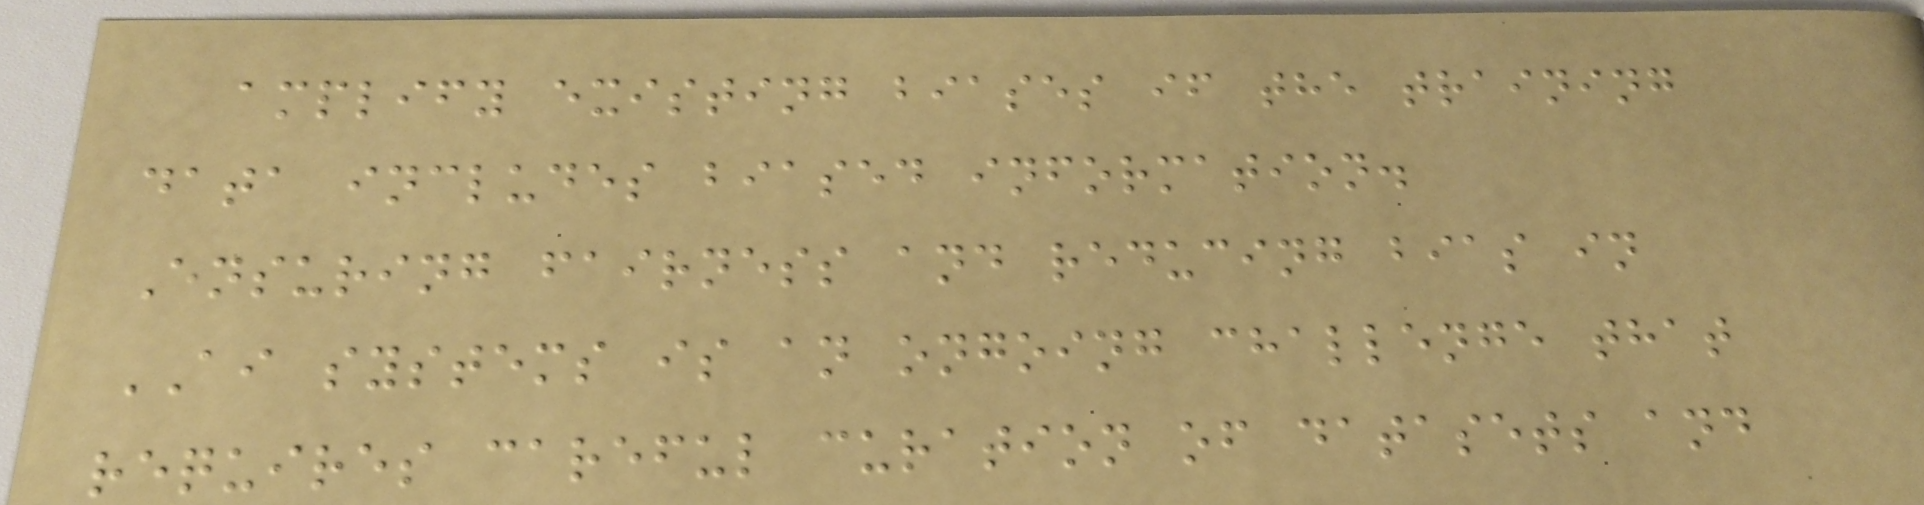amplify existing biases if the training
data includes biased information.
Ensuring fairness and reducing bias in
AI systems is an ongoing challenge that
requires careful curation of datasets and
